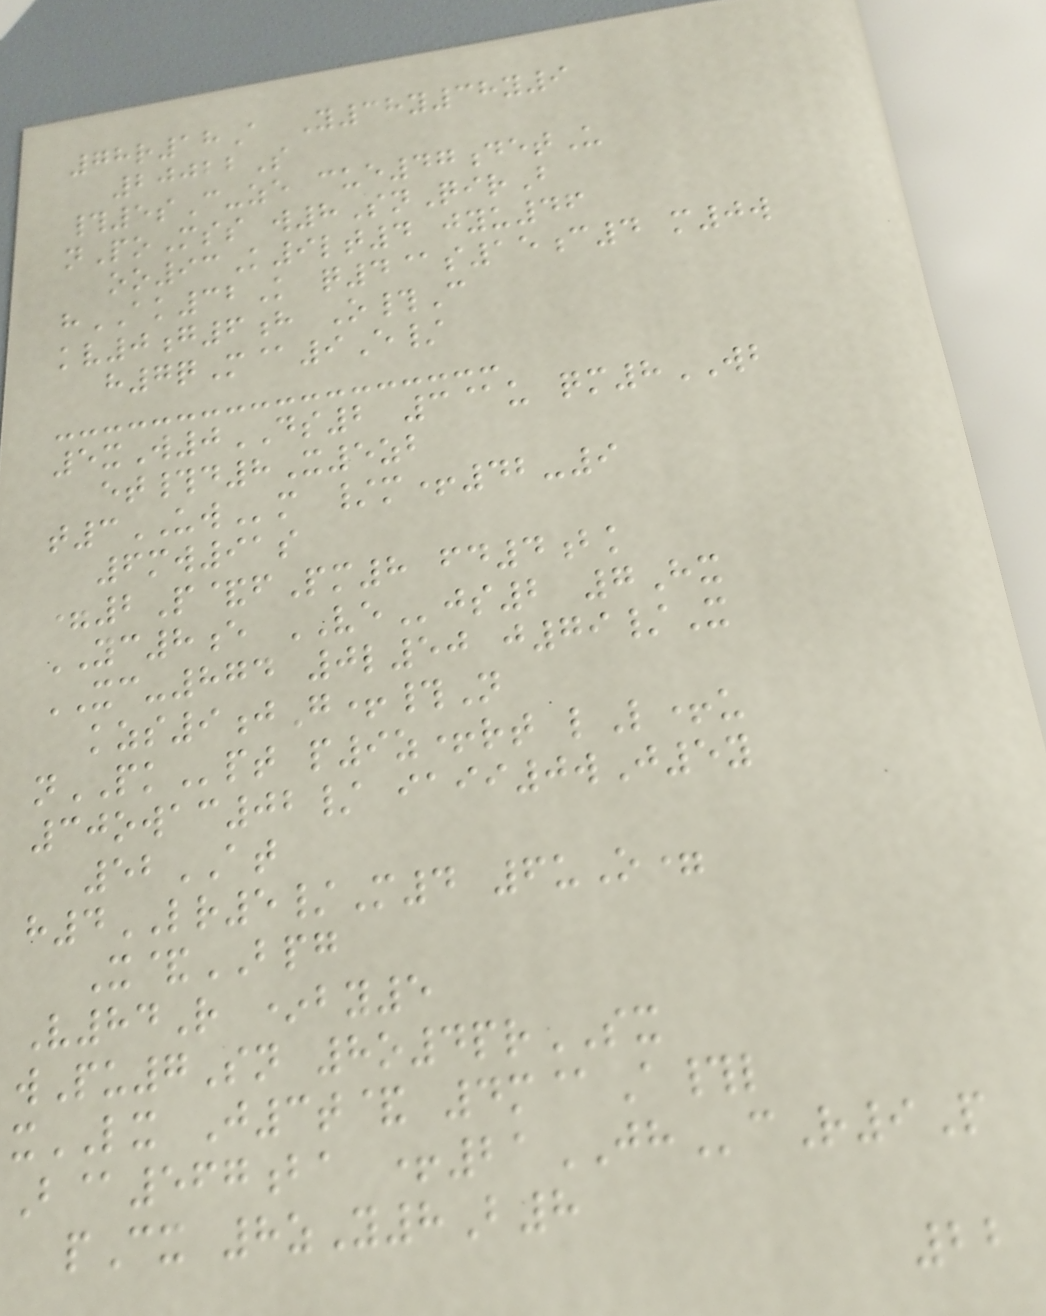78r18A Y38y38y9
20022S
#5sC-ze cue47detU
nPoMss w8SnQirB
oo93K9lt4 jyu46
hAK32K q4@s15c4 m0w
kv0g6h O#C
h7qM@9E/
5xW0DS2 3@u qm8WB
et#d8X5zb
t3UWm /m+42-9
6mw91s
=2P&fPm8 fd4bk
YC8e VEjs2 7Hx
XC-874 0l50 j79/X
kzs9jG+#N
nPKpt p9z+rt lL+u
30owac02/ iaii0wJ5y
52AT
h4LR5/M4 6uO=
X&BPG
V84R *by5
wPu7Sn 8o4prSX
xLX J3t& 4m@A#l
B@567ba +21JHcR9P
pCx 8zY8B8
22
